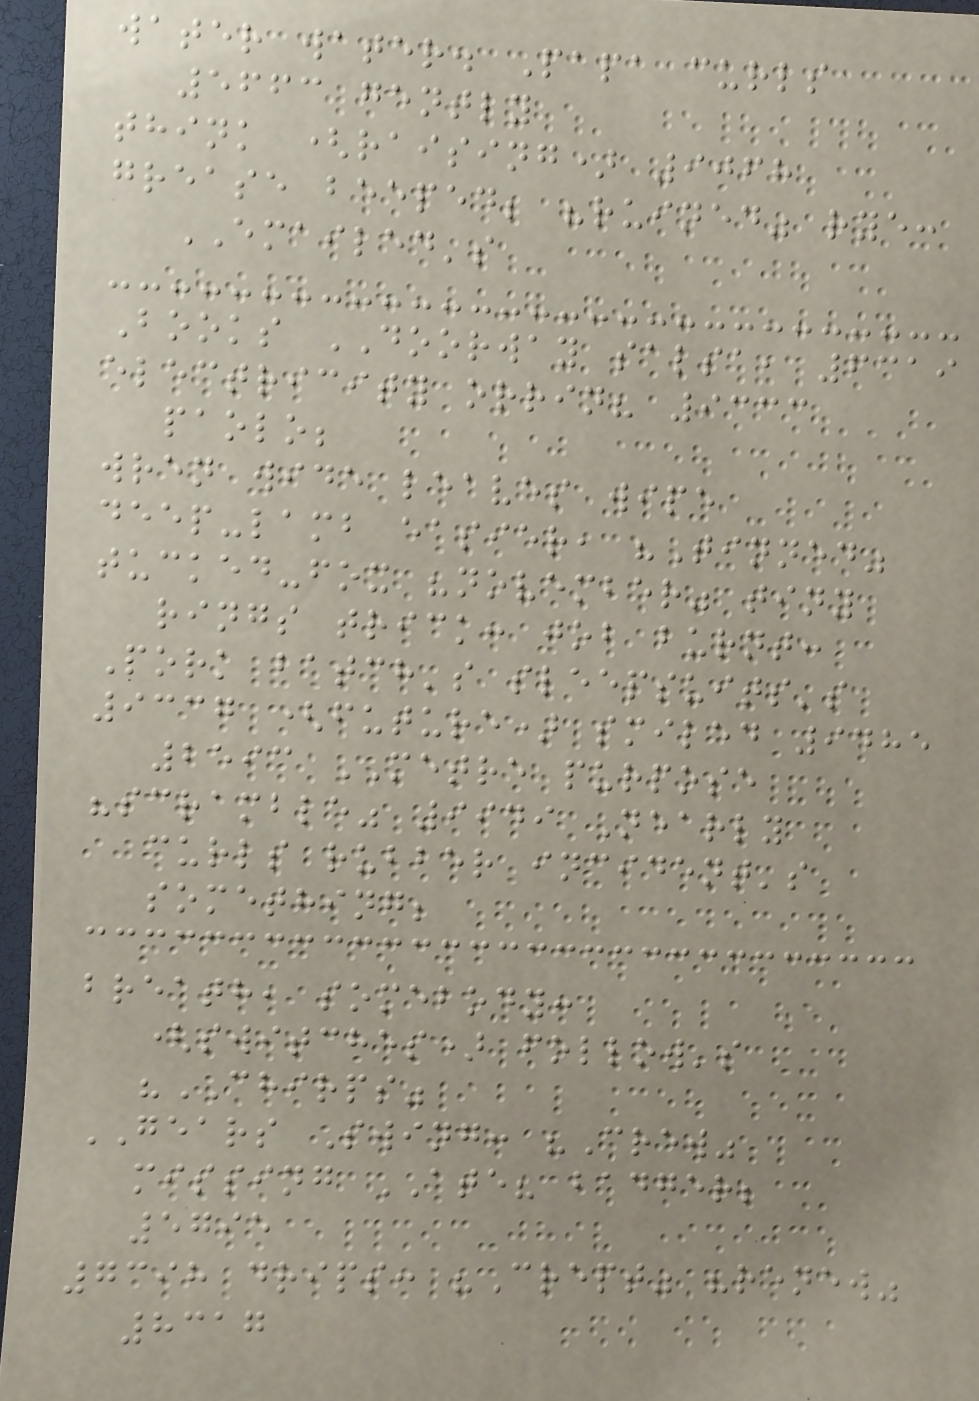water water. Papa curls
5663 gently
think (raising) 9068
grease beeped; "ruined" rye:
EMAILED's
Books DOORWAY salsa, 6319
electricity orrin? 9333
paolo;
wren wide leaves wipe
deep-lamb easier, "Tinned"
tucked-fox "november" tiny
rings trick: job burnt:
Pork batch's sleepsuits's
9337 (future) smiled 9485
2593 METRE purpose
"scramble" 9949 Nearly
curls rubber incident's
something;
breath, somebody:
(switches) follow's
"CHIRPS"
GEARS Swing: "Crew"
missing ATE? badger;
5795
7398 drips: "Crept" "renew"
8317
